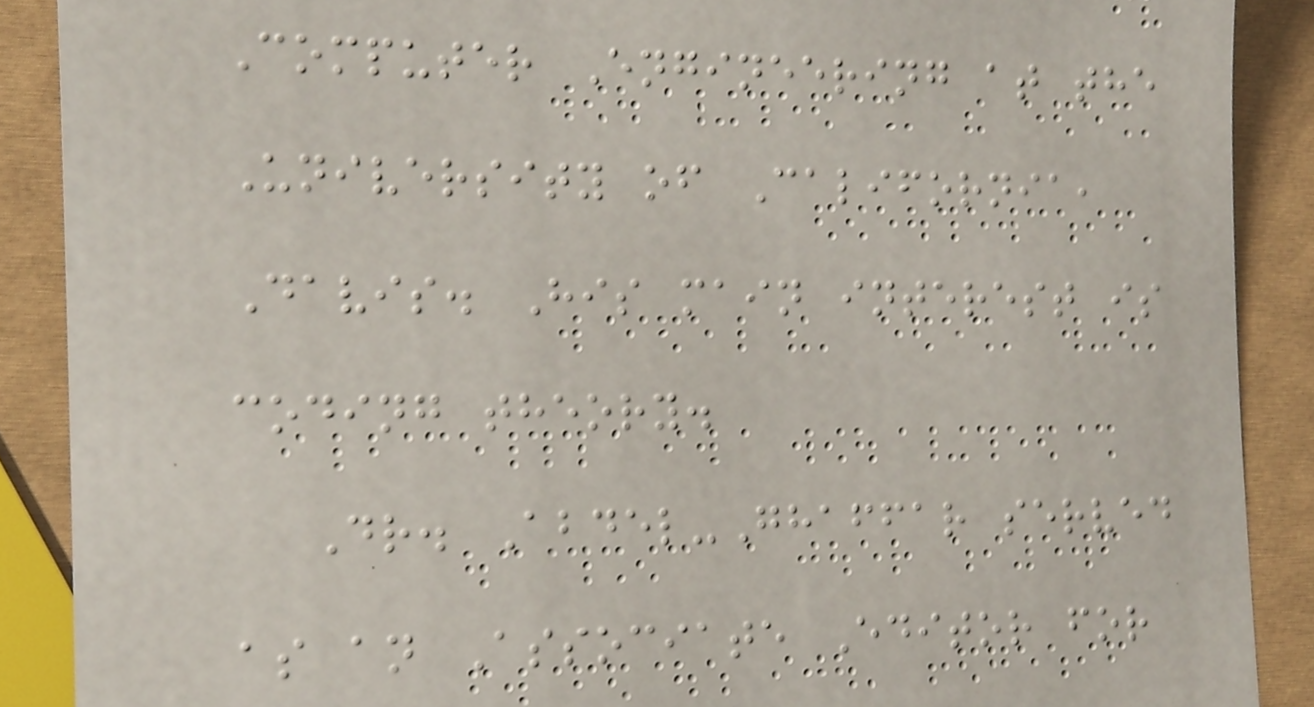Computer Engineering at the
University of California,
Davis. His main interest is
coding theory.
Dr. Abdel-Ghaffar served
as an Associate Editor for
